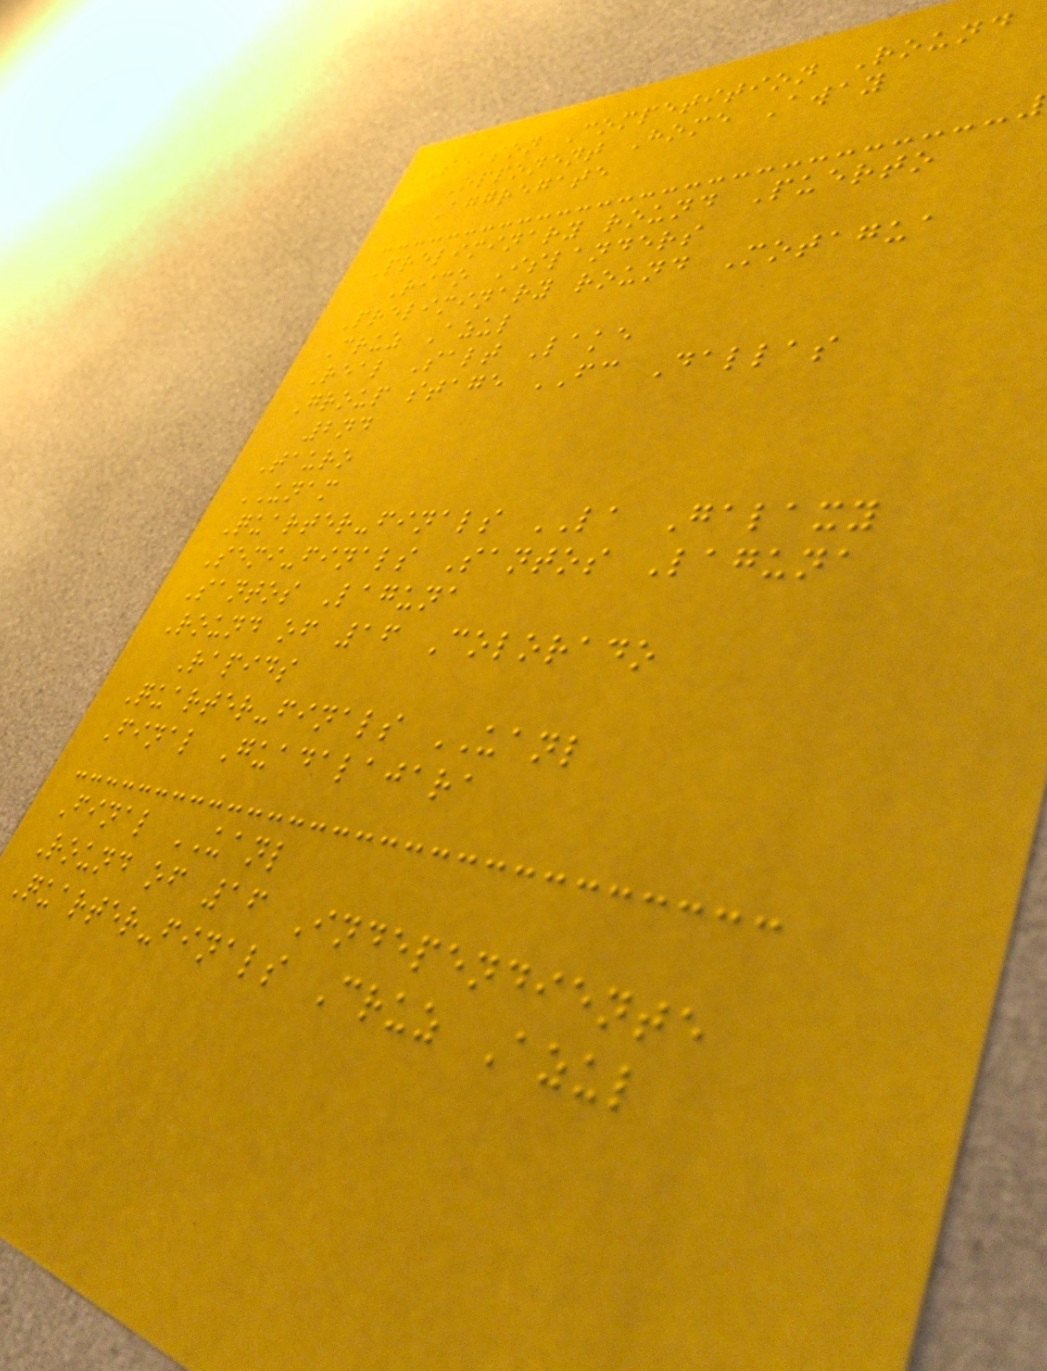Season Competition Round
Opponent Home Away
Aggregate
Preliminary round Puerto
Rico Islanders
Preliminary round Motagua
Cruz Azul
Real Salt Lake
Group stage FC Dallas
2nd
Tauro
UNAM
Quarter-finals LA Galaxy
Semi-finals Santos Laguna
Santos Laguna
Round of 16 Colorado
Rapids
Quarter-finals UANL
Final Guadalajara
Final UANL
Round of 16 Independiente
Quarter-finals Cruz Azul
